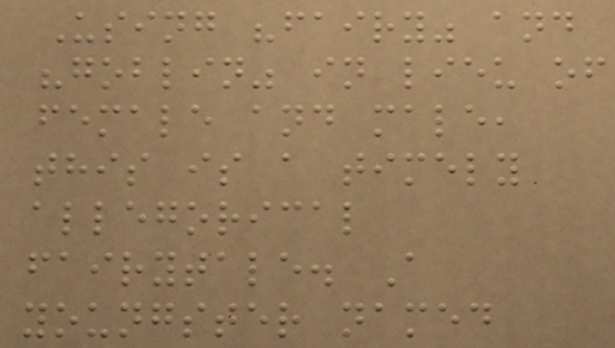Using "fairy" and
"goblin" in lieu of
female and male,
this is a timely
allegorical
fairytale. A
youngster named
